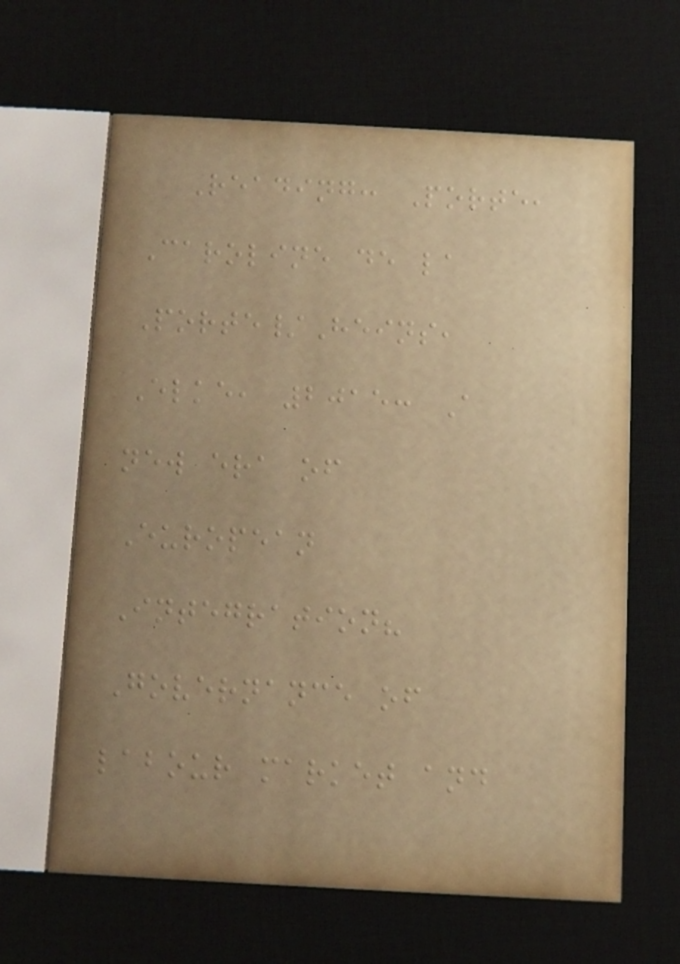Reading: Porte,
Caroline de la
Porte/Heins,
Elke, 2015: A
new era of
European
Integration?
Governance of
labour market and
